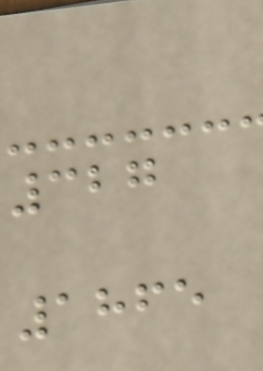327
1865
